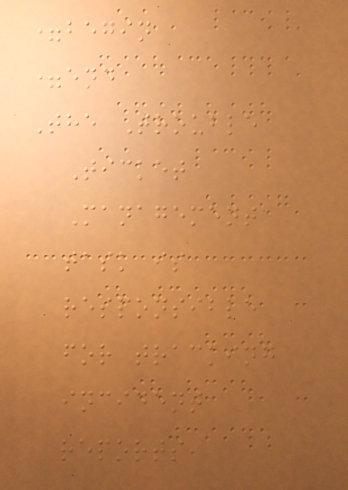=begin
=end
The Trouble
Ticket
Management
task is
responsible
for tracking
incident
reports,
